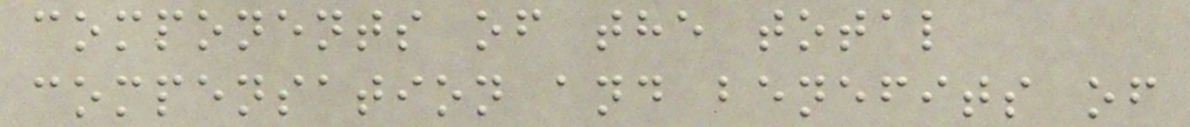components of the total
compensation and benefits of
